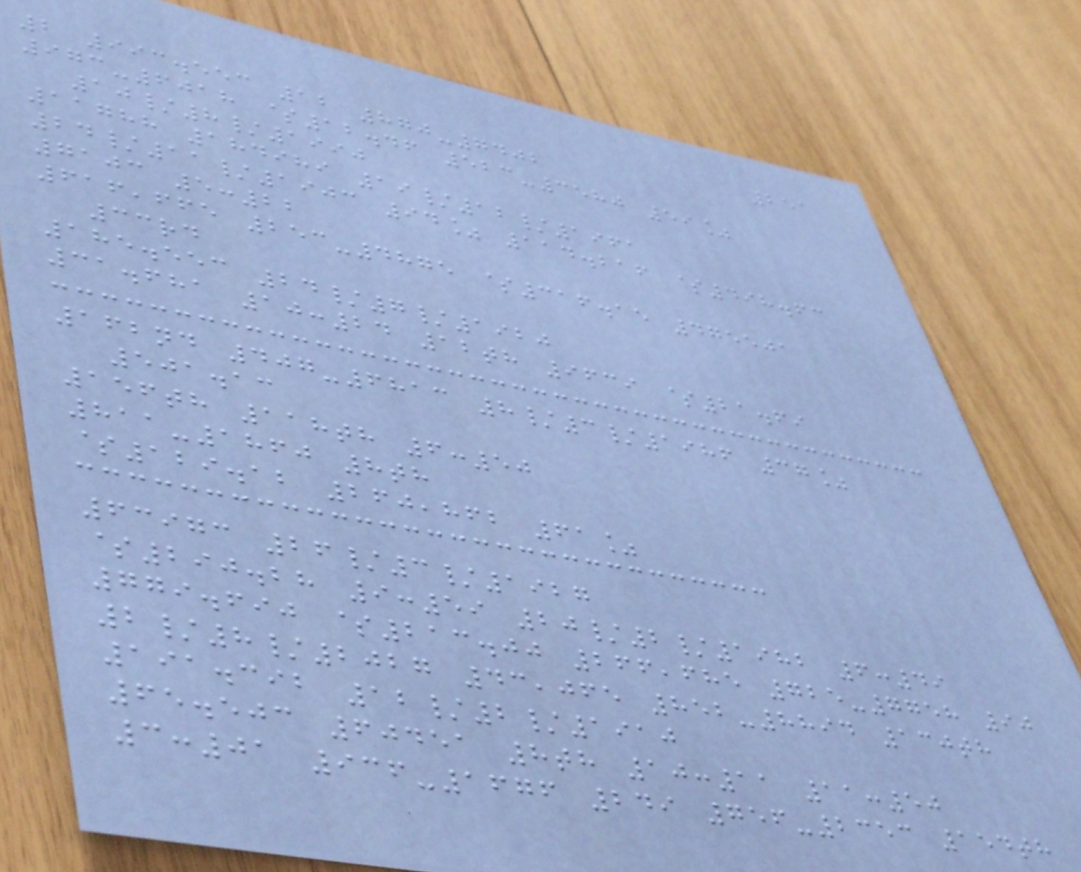251
2 993.553 12 870-7402
973-6018 $12.46 523-3580 59%
10/8/1990
11788 184989 19/12/1961
24/11/1903 94% 114.216 $498.63
7103 5:22
616,665 253-4875 $316.15 475501
33rd
185.553 24/7/1920
31.681 10:24 12th 9639 $21.69
162nd 407-6813 8/3/1986 37%
501.13
156th 118th 6:50
811-1860 8th
$129.12 260,862 61%
63973 26/3/1927
$290.28 9:59 20/2/1982 6:49
779.690 $213.00 266,685 725-7758 90
2/8/2027 43,065 852-8894 130th
191.392 12/2/1910
65.503 60451 8th 10:11 11:50
3:01 936-1676 249 756-2353 154th
